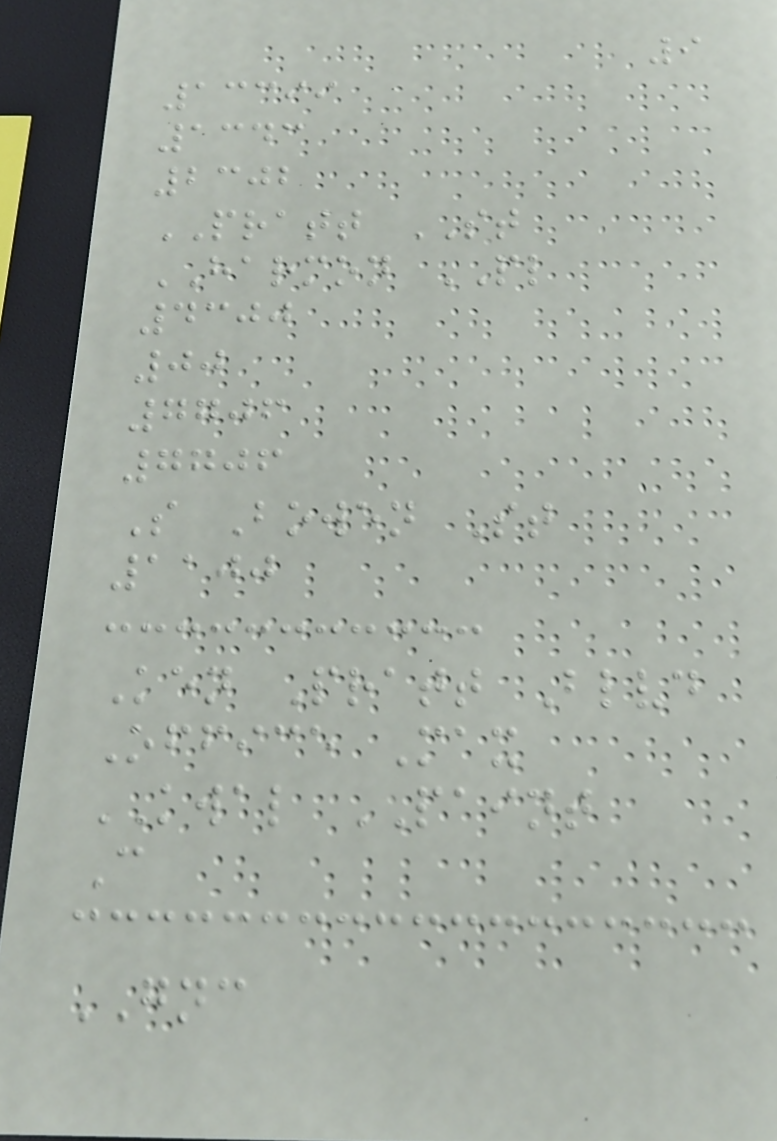9
13399
1343
2302
PRATT ST
HARMON PL
4300
00
7706
7706
S Bowen St
1100
Ken Pratt Blvd
Office Max
KWAL PAINT
C
GNC
